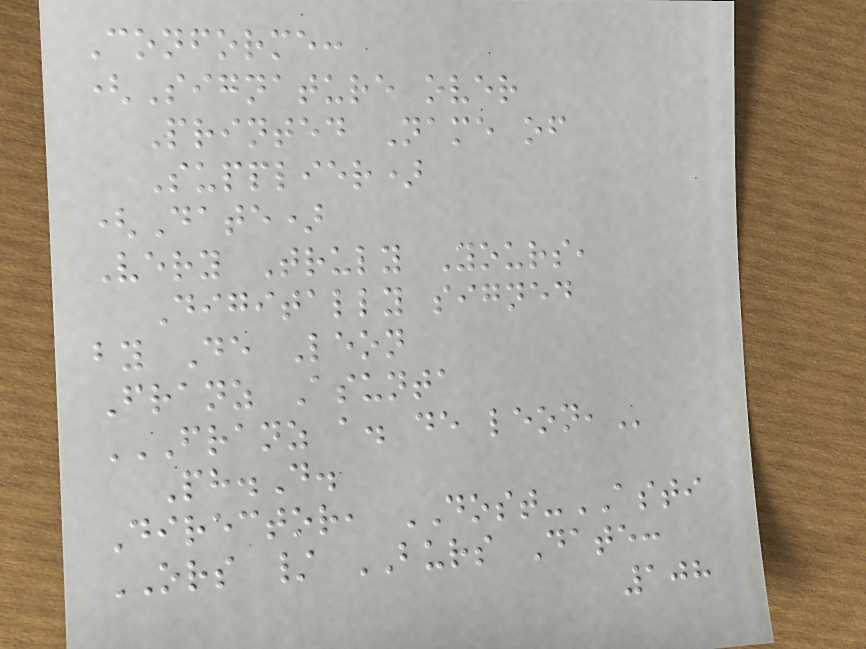Conforme:
(Signature over
Printed Name of
Supplier)
(Date)
Very Truly Yours,
Digitally signed
by De Leon
Franz Asunta
FRANZ A. DE LEON,
Ph.D.
Director, DOST-ASTI
ORS / BURS Date:
108
